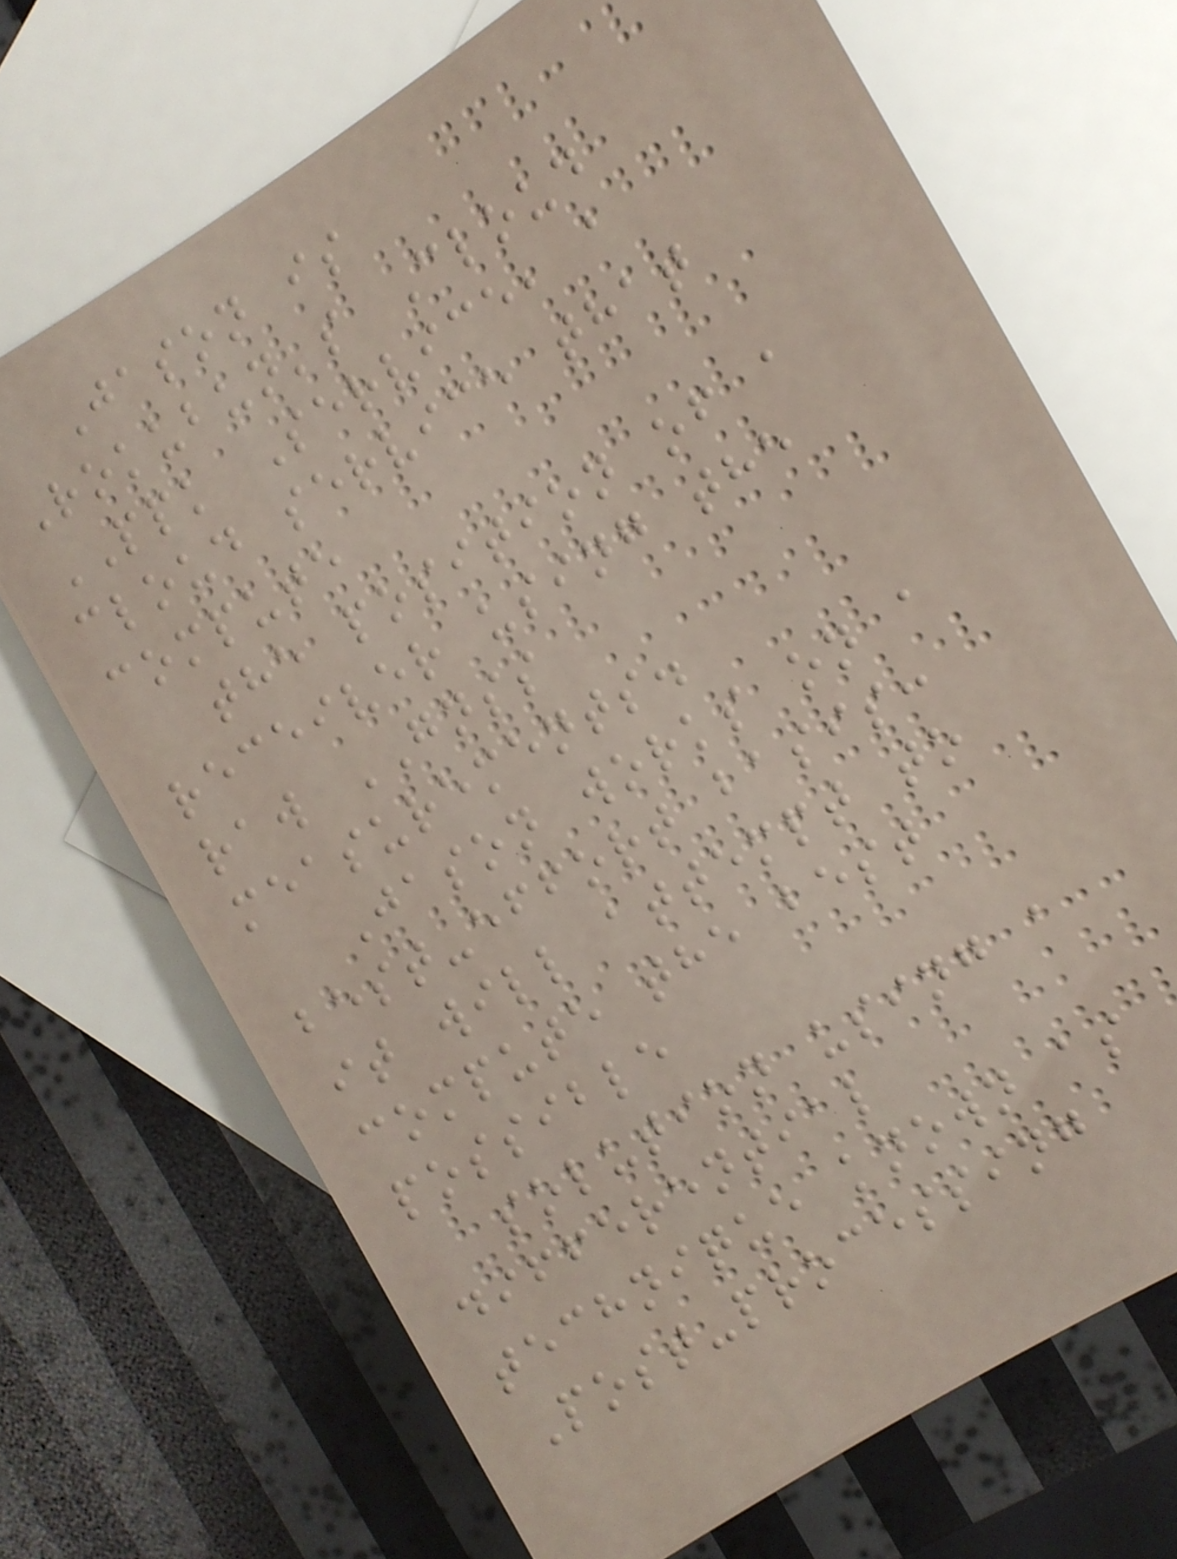Jason is
Rokubun's Cloud
PPK Service, a
cloud service that
compute
the position of a
receiver using the
raw GNSS
measurements.
Jason works on a
best-effort basis:
it will attempt to
compute the best
possible
solution using a
differential
technique known as
Post-processing
